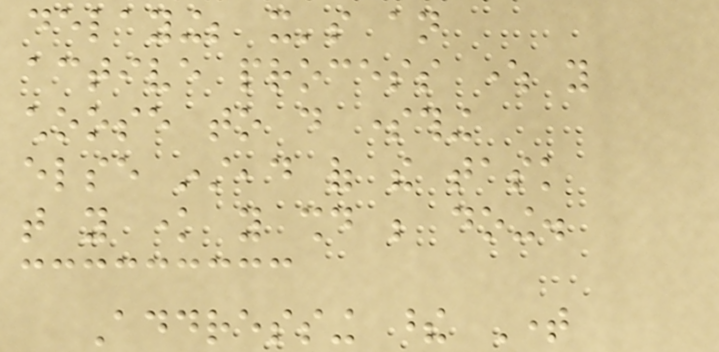delaying; it's an
active process where you
choose to do something
else instead of the task
that you know you should be doing.
Addressing these Time
